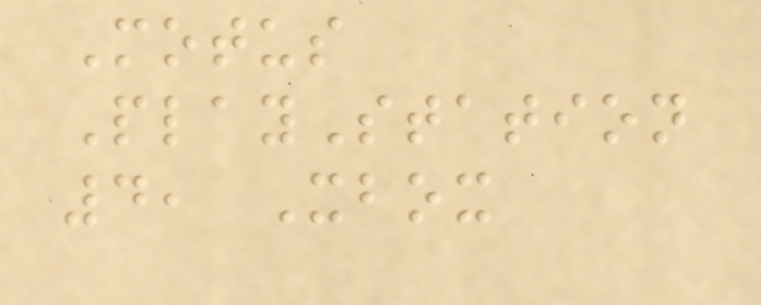Motus
PlayStation
4, Xbox
